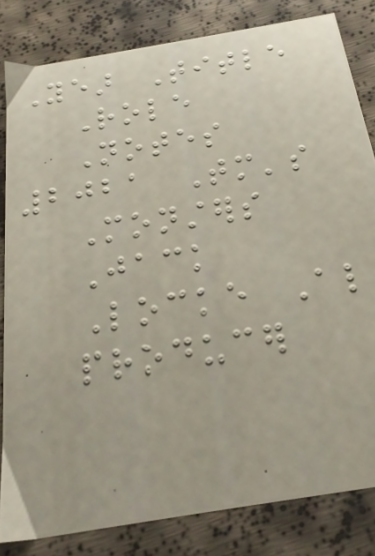Year Title
Role
Notes
2021 Tomorrow's
Monsters
Jack
Locke Also
producer
